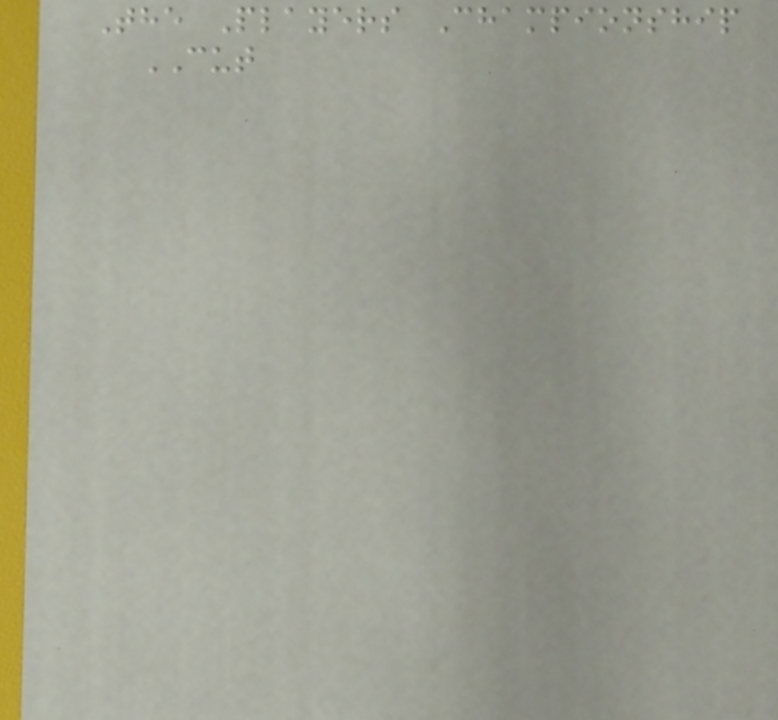The Players Championship
CUT
